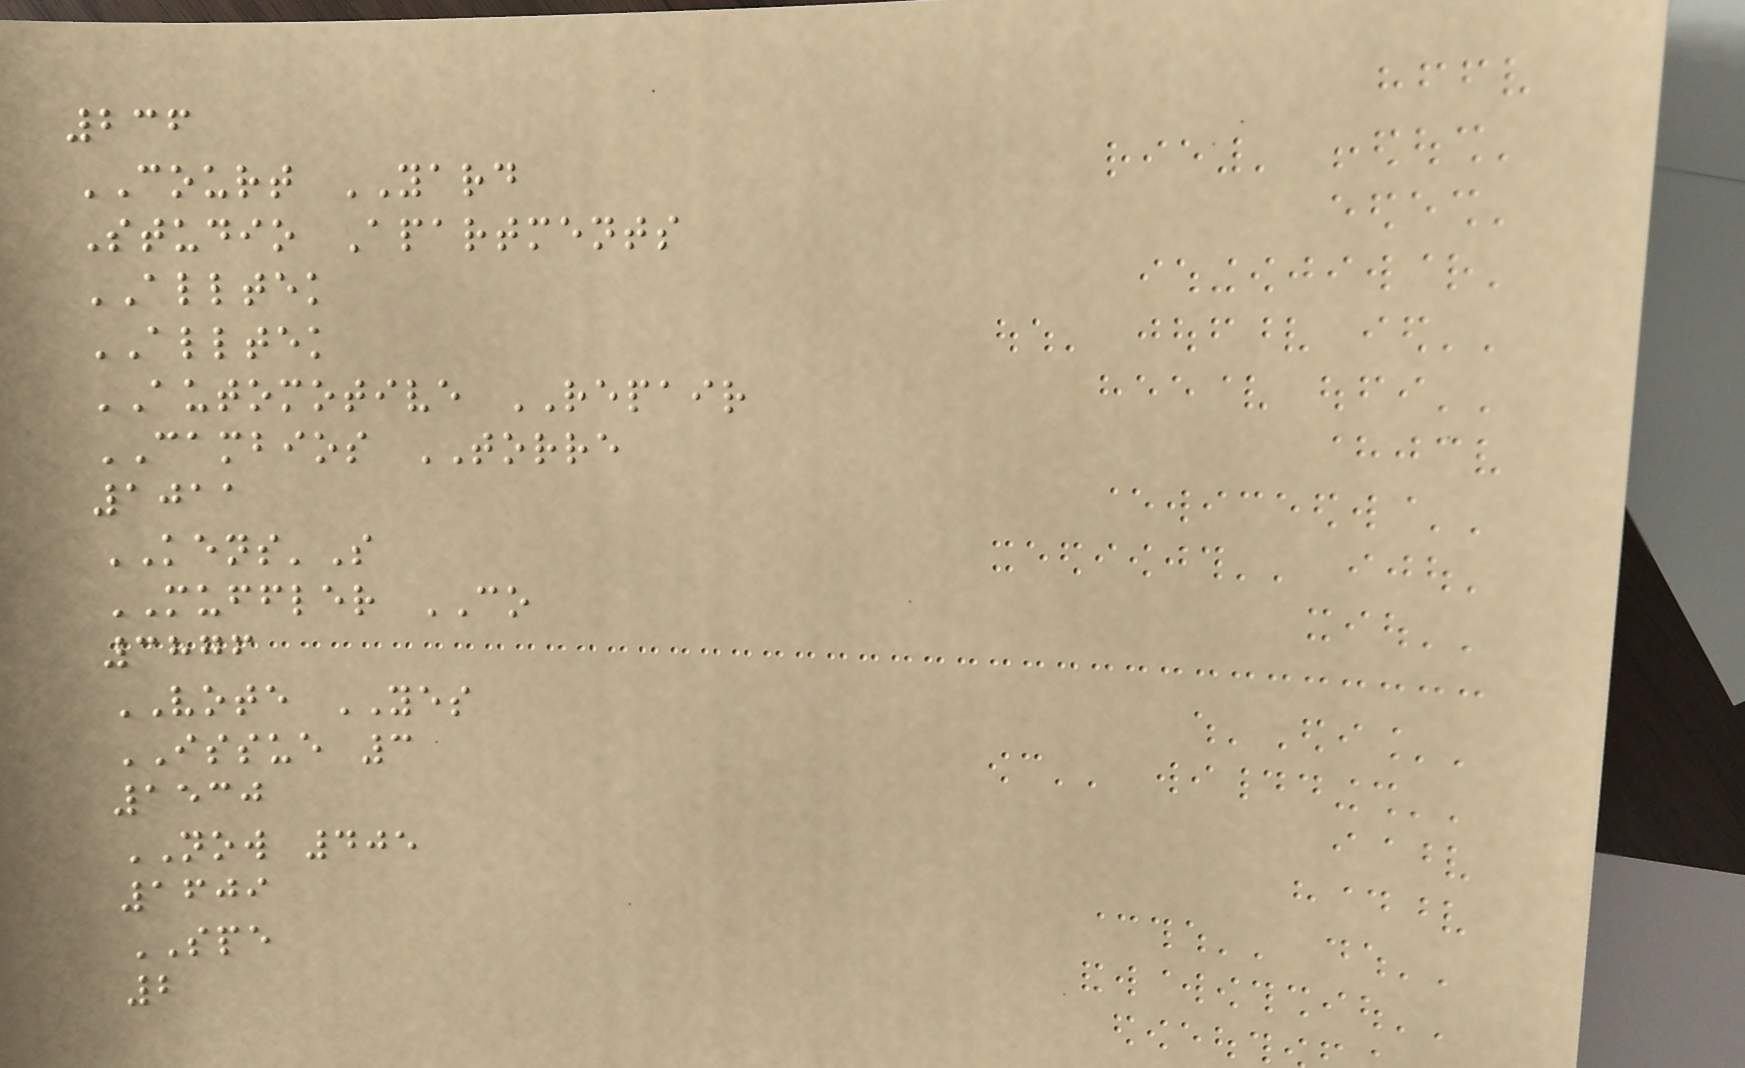236
COURT YARD
Studio Apartments
ALLTEK
ALLTEK
AUTOMOTIVE REPAIR
CAMBIOS TORRE
1011
KENS'S
MUFFLER CO
3876
VOTE YES
ISSUE 3
1530
NOW 405
1609
SPE
2
